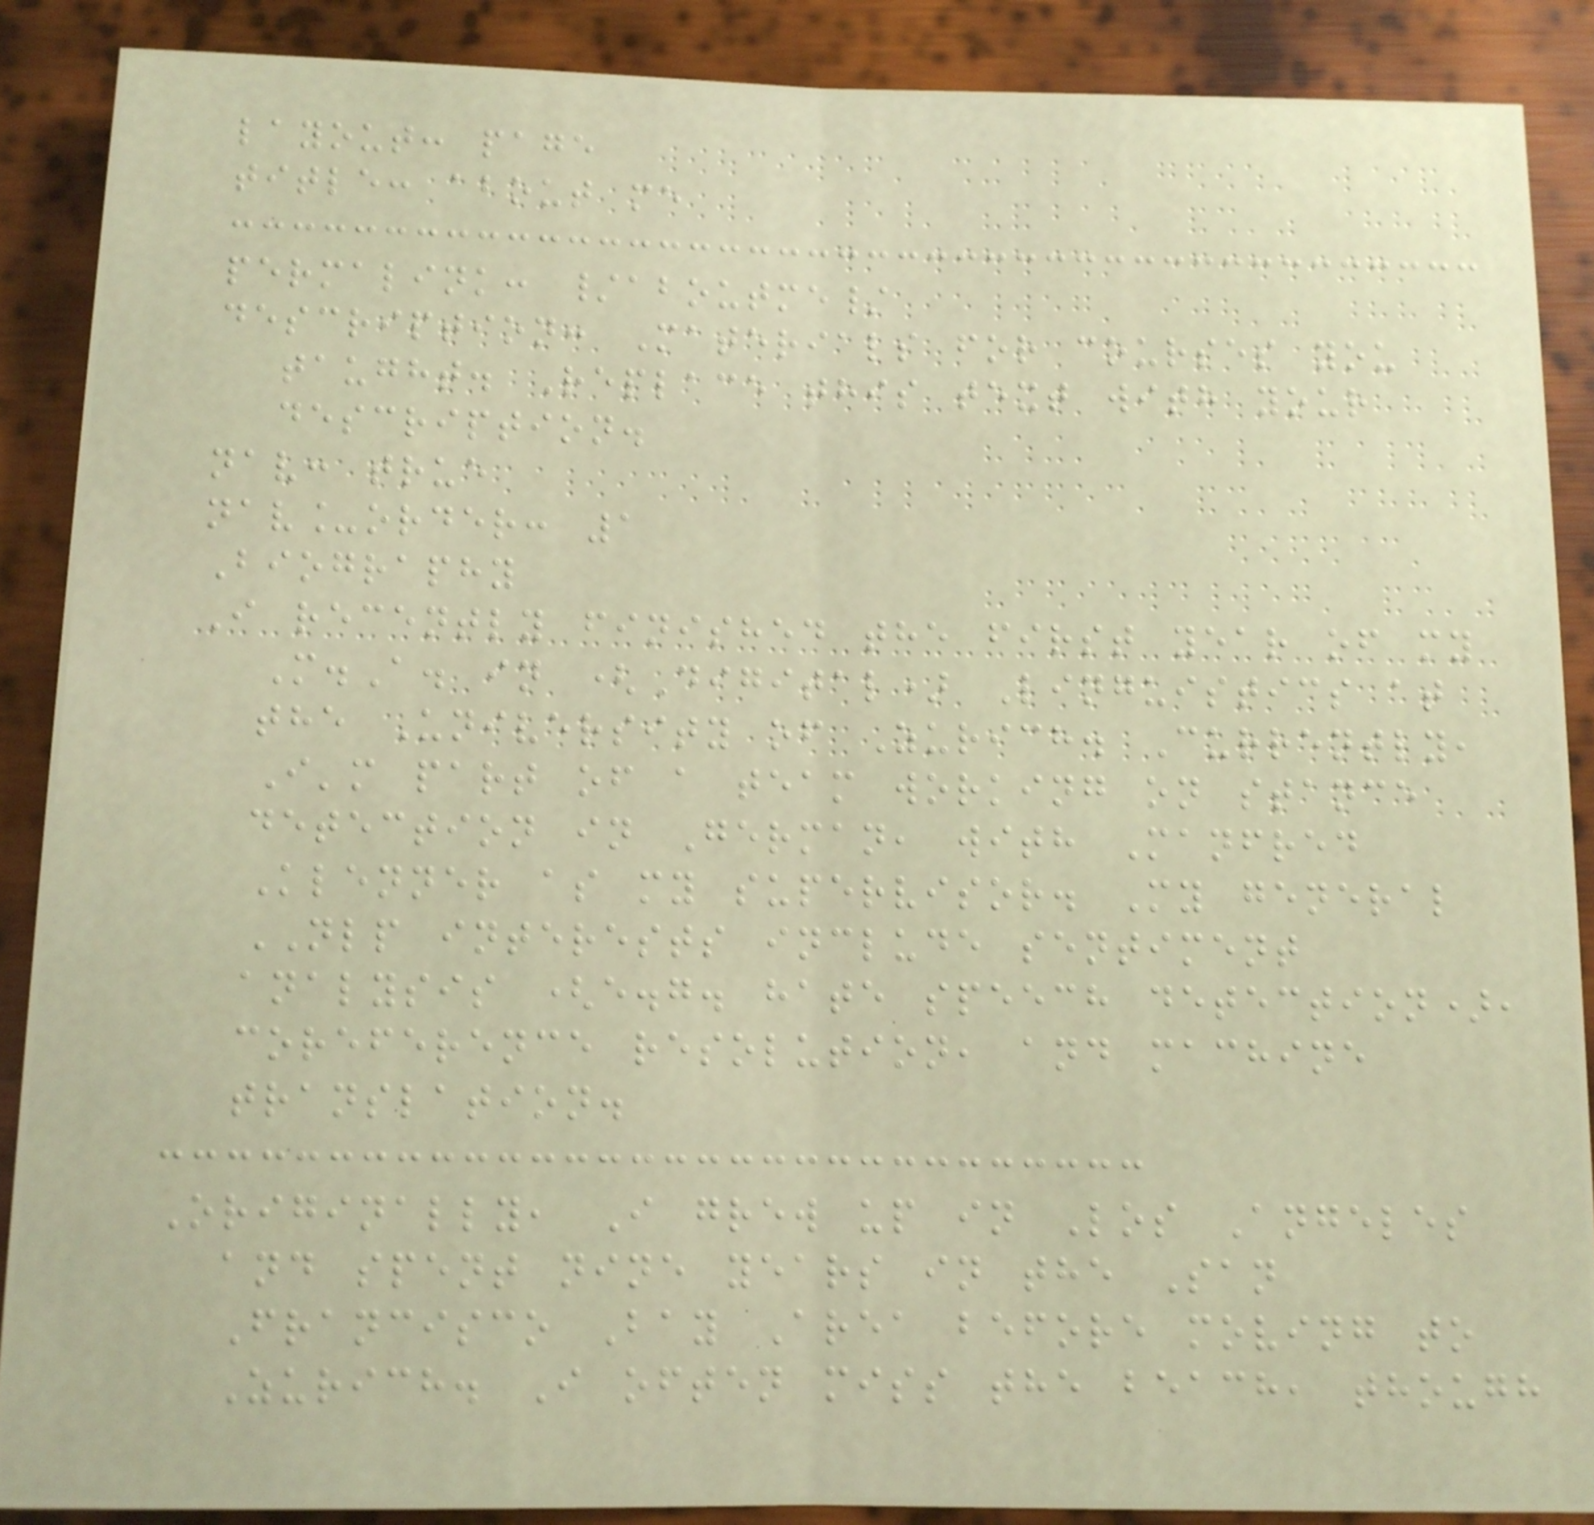layout: page
title: about me
permalink: /aboutme/
description: Materials for courses you
taught. Replace this text with your
description.
nav: true
nav_order: 1
Biography
I recently finished the first year of my
M.A. in (Digital) Linguistics at
the University of Zurich. Currently,
I'm part of a team working on stance
detection in German, with Manfred
Klenner as my supervisor. My general
NLP interests include sentiment
analysis (e.g. hate speech detection),
coreference resolution, and machine
translation.
Originally, I grew up in Los Angeles
and spent nine years in the San
Francisco Bay Area before moving to
Zurich. I often miss the beach, though
